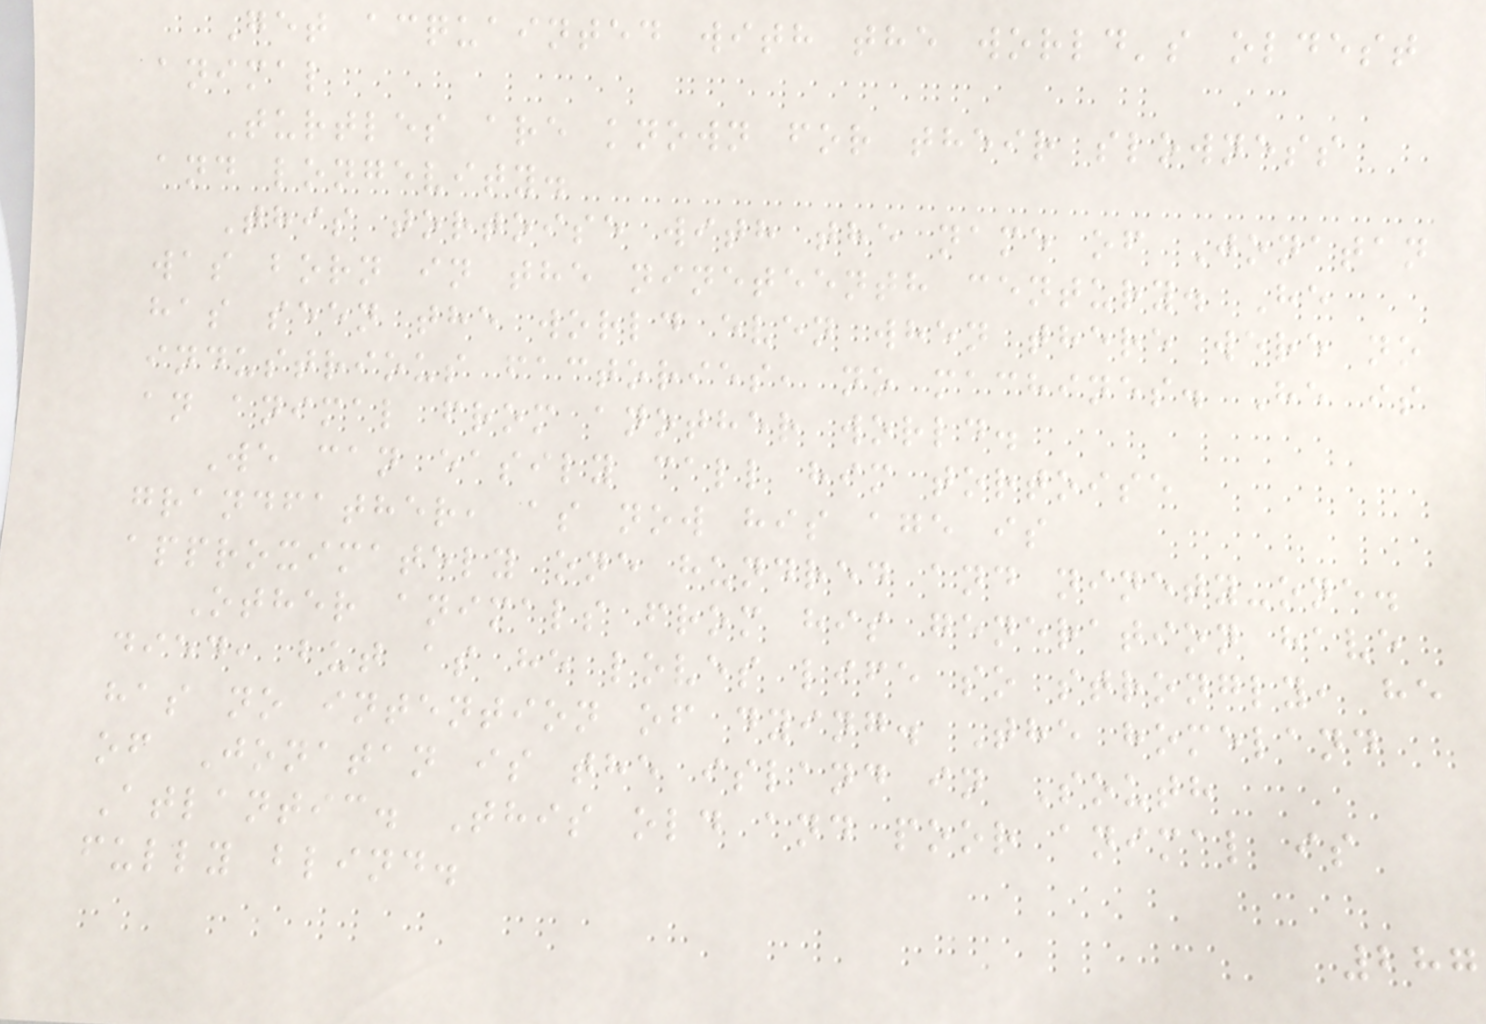Get acquainted with the world's oldest
animal
Turtles are known for their slowness
and longevity.
This tortoise with the name of Jonatan
was born in the nineteenth century. He
has seen the world even when there were no
industrious factories, no machines. He is
an animal from another world.
We can easily call him tortoise
grandfather, as now his age is
approximately one hundred and ninety-one.
Other animals from his generation have
died, but as he loves life so strongly, he
has no intention of dying. The homeland
of Jonatan is the island in South
Atlantic. This old and poor animal is
fully blind.
287
